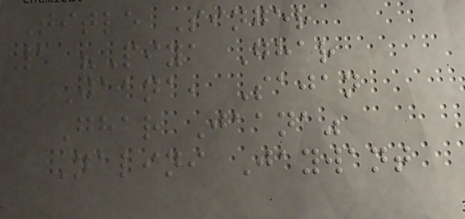Title Singer
1 "Piya Ghar
Jaana, Sajan
Ghar Jaana"
Nalini Jaywant
